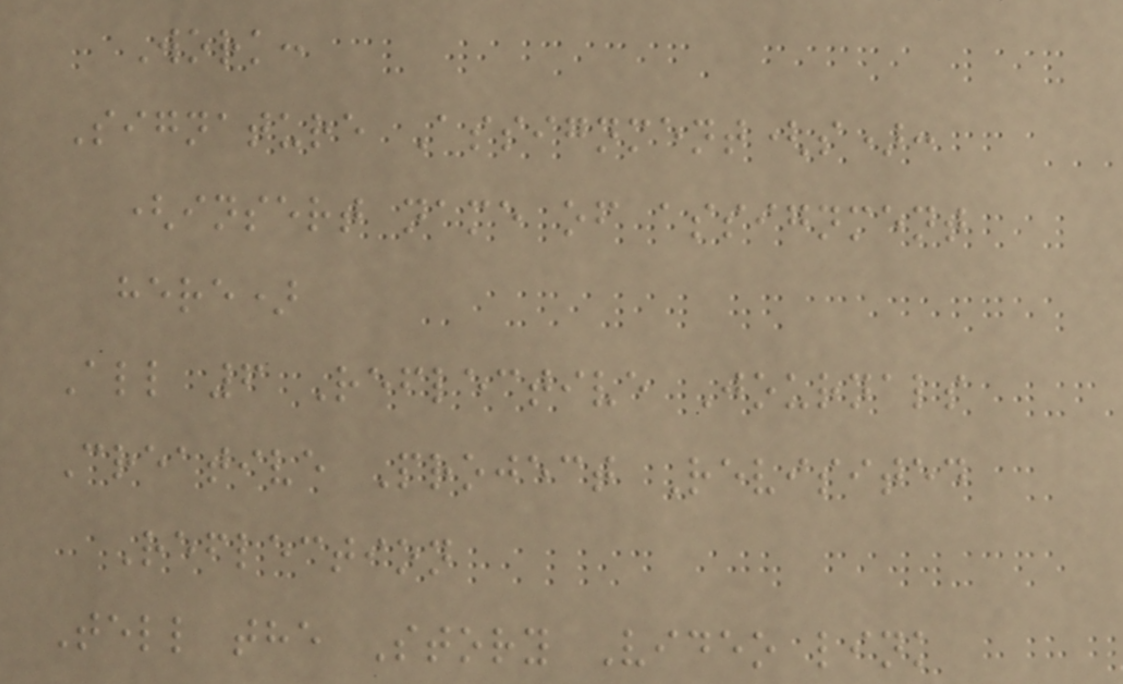Work:
Signature Assignment(s):
(insert name of assignment
here)
All 6 Reflective Journals
Creative Project Revisited
Reflection
Tell the Story Video link
